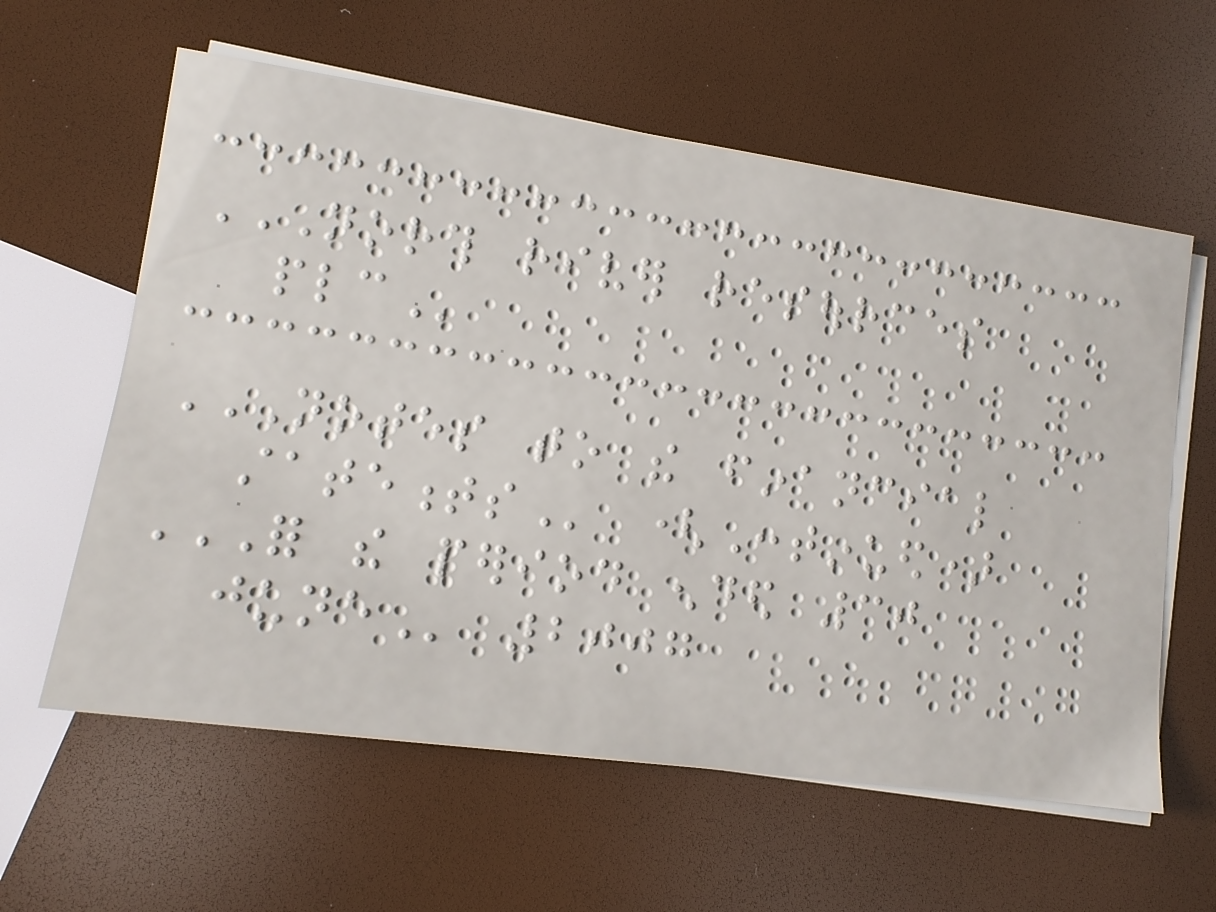NORTH RIVER RESOURCES
PLC
NOTES TO THE FINANCIAL
STATEMENTS (Continued)
FOR THE PERIOD ENDED 30
JUNE 2007
